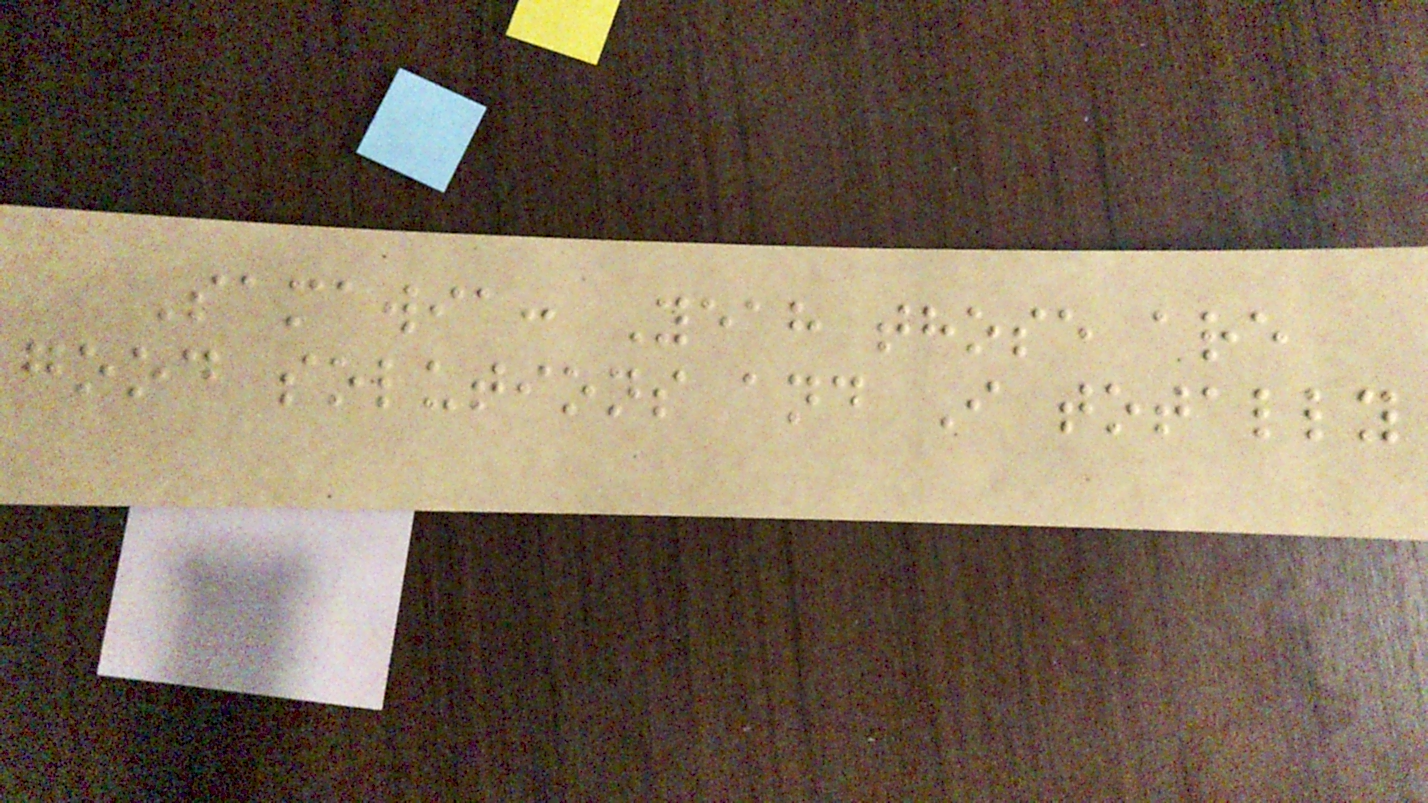Samawia: Yeah those are
good solutions and I totally
